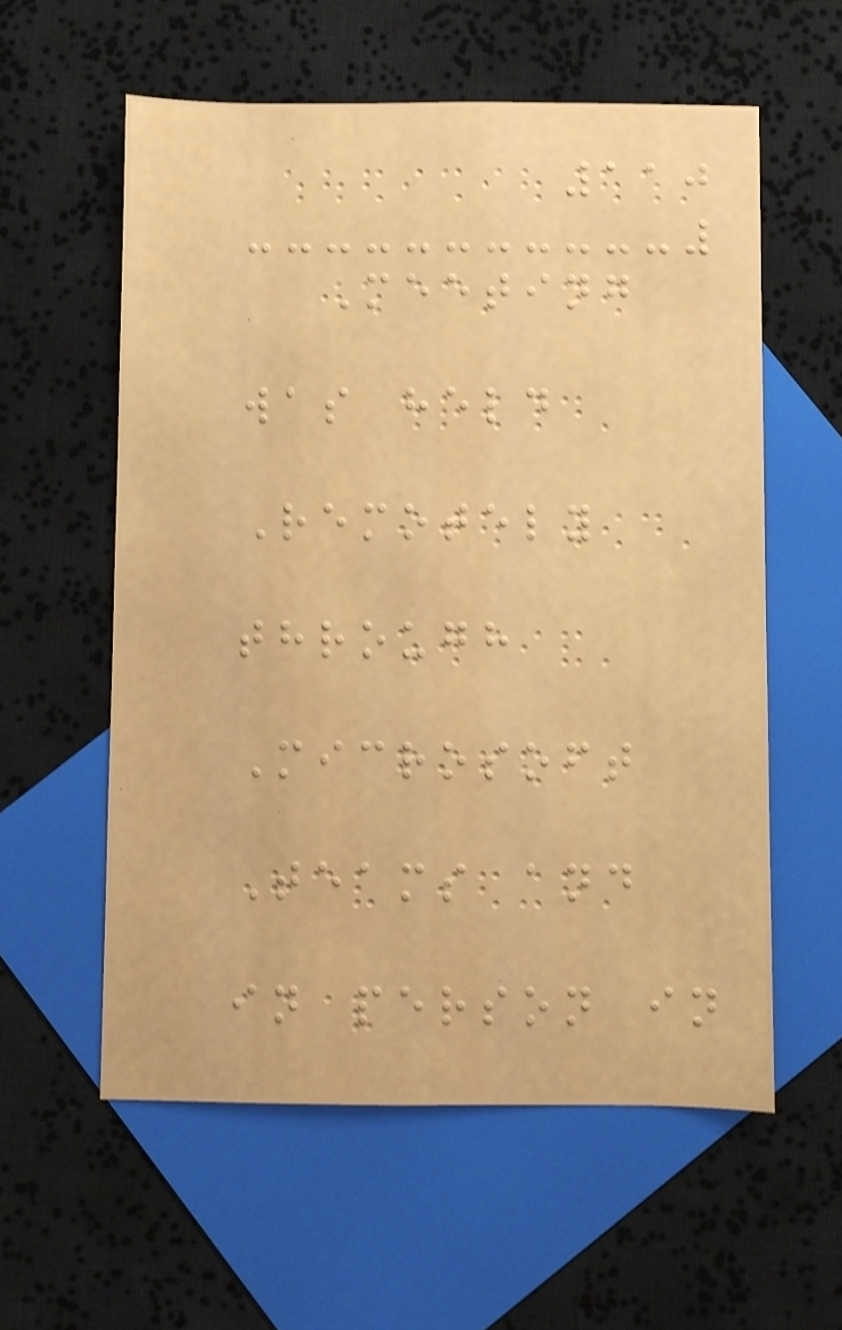110
Meeting
was held
Remotely
through
Microsoft
Teams and
in person in
